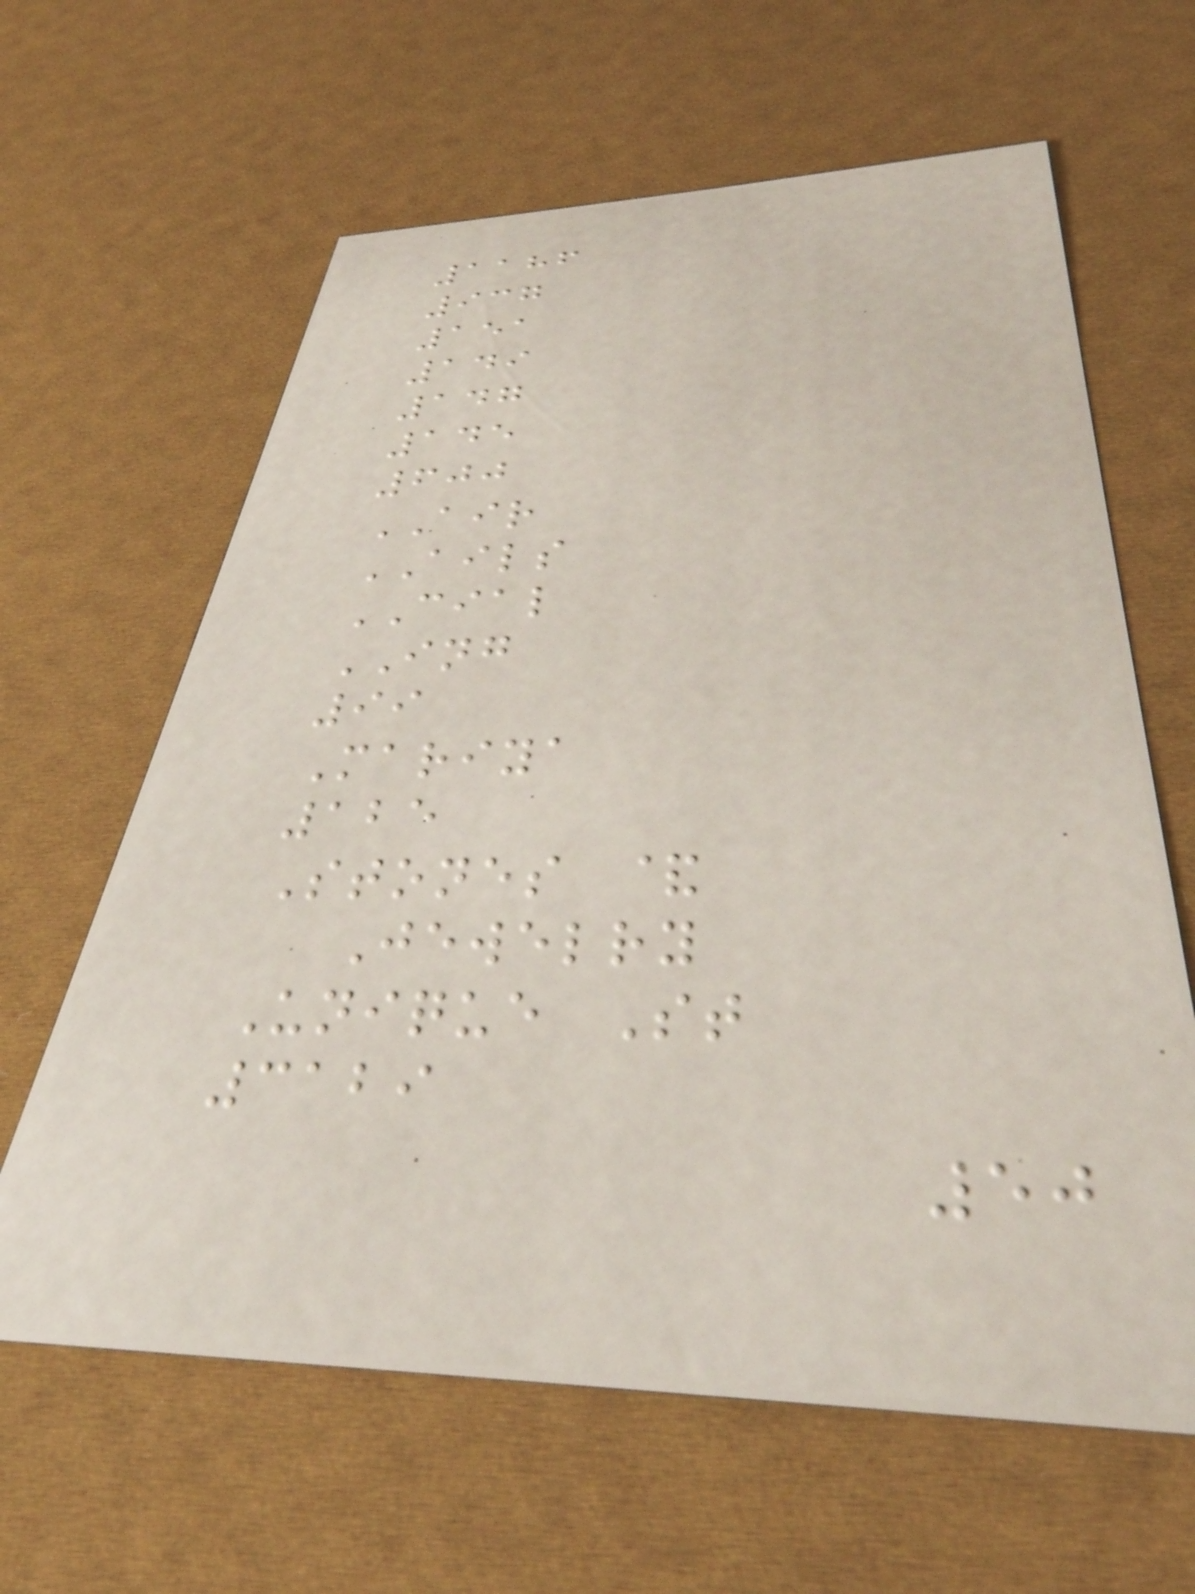1186
937
151
149
147
145
600
AIR
AILS
CIAL
ING
99
Mariya
125
Stones &
Jewelry
Unique St
3129
50
